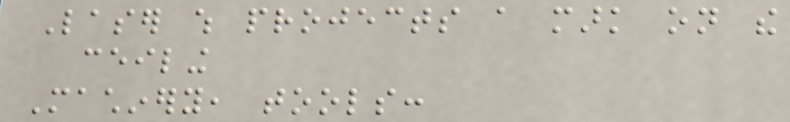Laser which projects a mark on the
ceiling
Machinery, tools:
